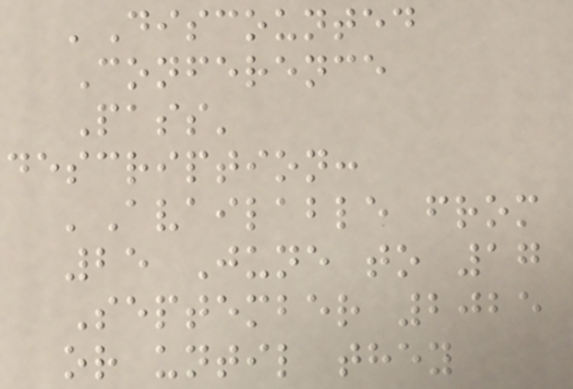'Discounted
Conference
Pass'
description:
'Available from
25 June to 17
September 2025
or until they
